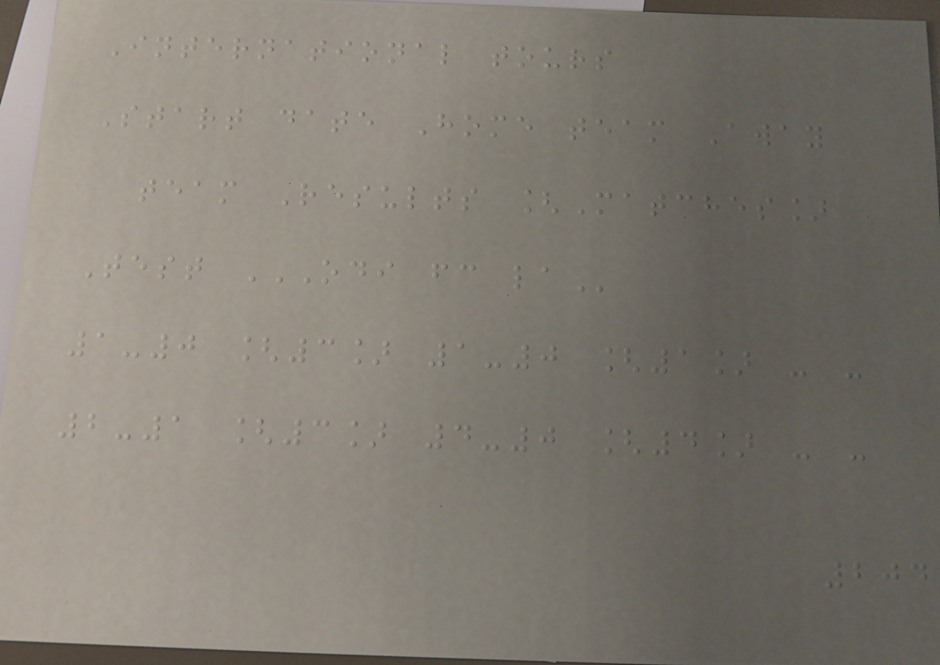International tours
Start date Home team Away
team Results [Matches]
Test ODI FC LA
1-0 [3] 1-0 [1] - -
2-1 [3] 4-0 [4] - -
204
